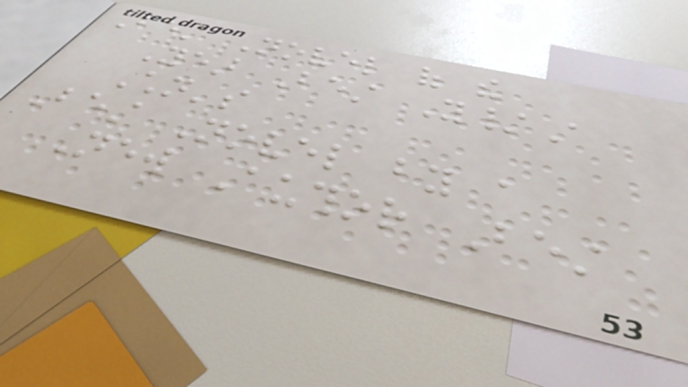Best Novel of the
Year Best Y/A
Children's
Best Novel by a
New Author Best
